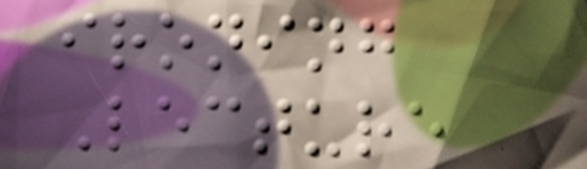ironing
Lecture
